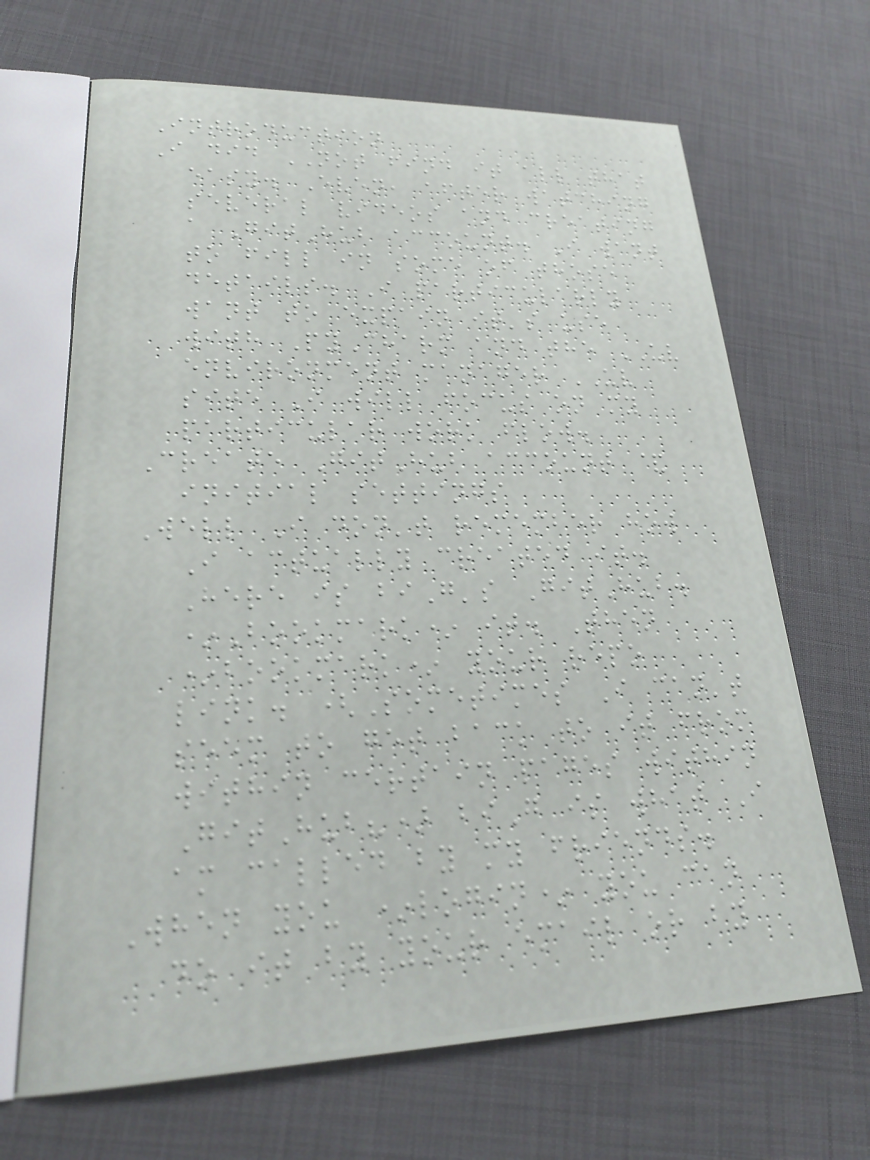Introduction
I did NOT find it all that
easy. Even, after watching
several videos and creating
a GitHub account. I want
to fill in some of those
details. I particularly
want to expain it's use
with PyCharm and the UV
environment manager UV
site I will focus on my
particular work flow.
Create GitHub account &
initial settings
Well I don't remember how
I actually created it.
Here is biG's GitHub.
*Bookmark* it. Then
*bookmark* your repo
link. (Sometimes I can't
seem to get back to it from
within certain pages within
GitHub?) biG is what I
am called by my friends.
When you *login* you can
do it by your email or by
